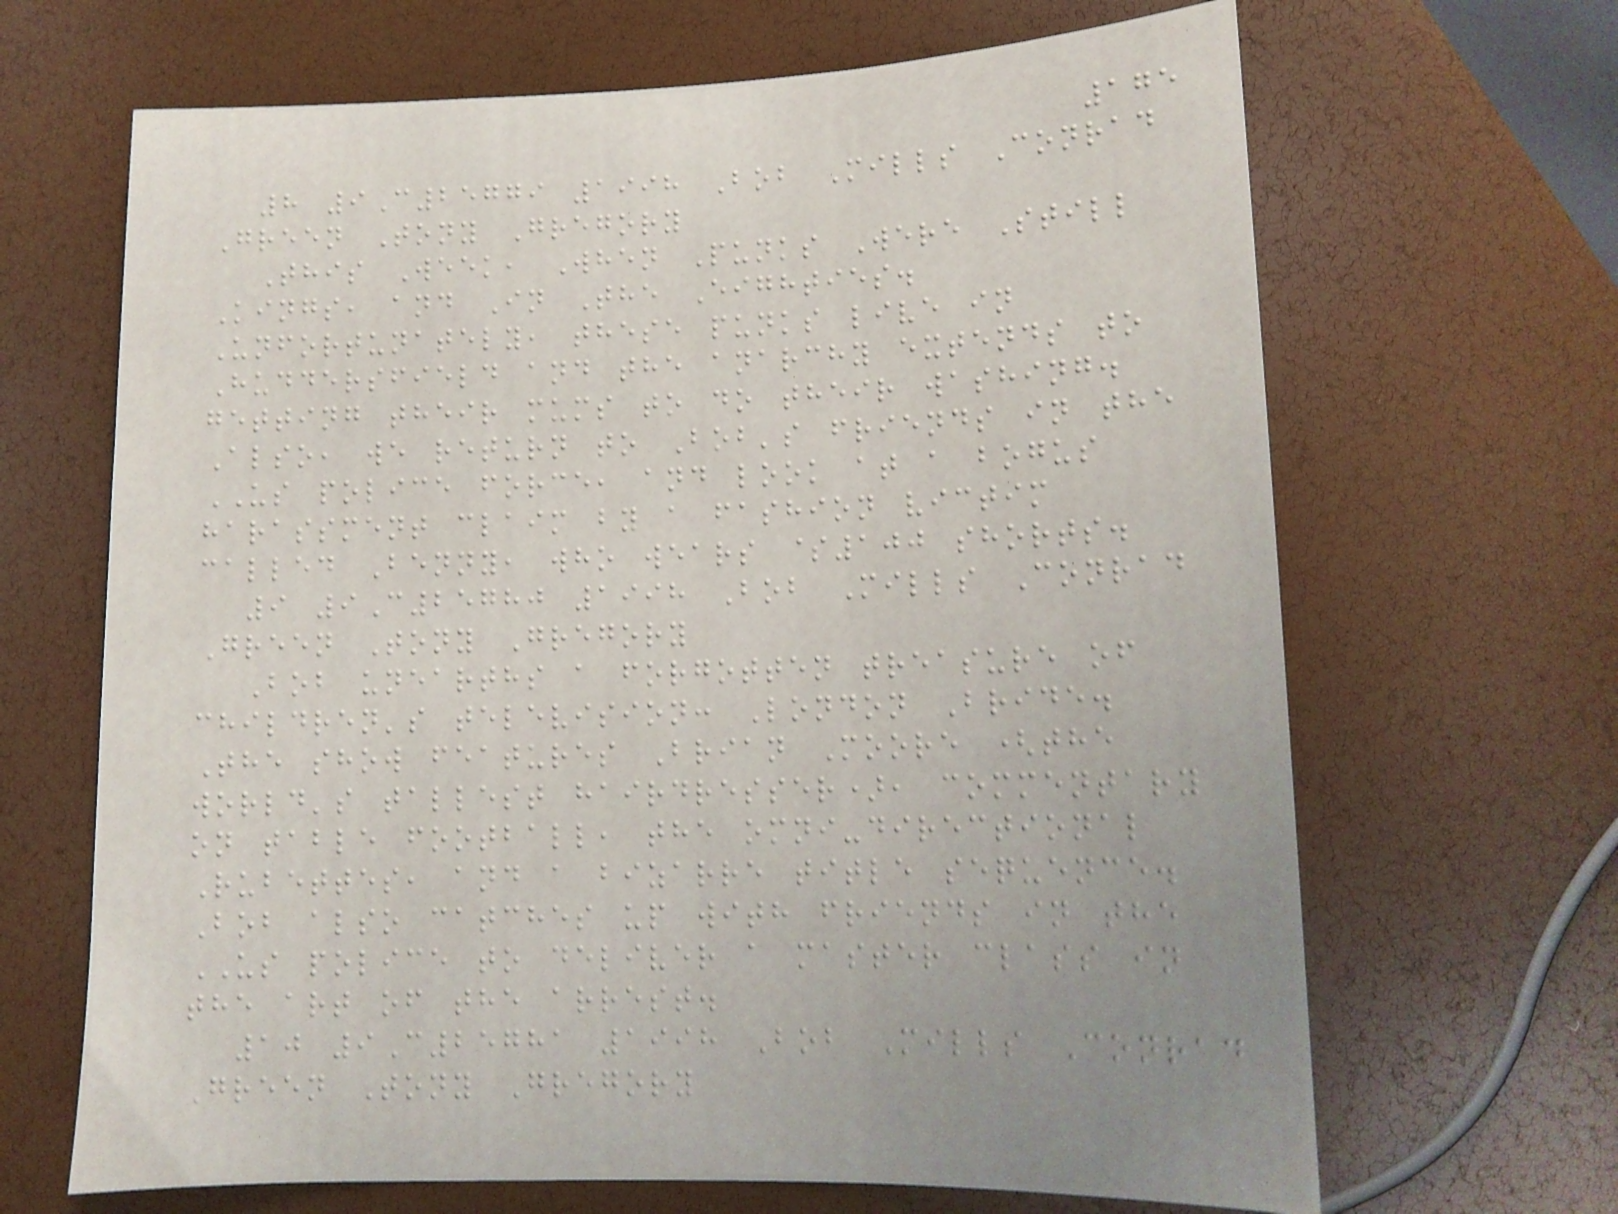175
8 9C25779 1998 Bob Mills Conrad
Green Tony Gregory
This Week, When Punks Were Still
Kings, and In The Eighties.
Unfortunately, these punks live in
Huddersfield and the anarchy extends to
getting their mums to do their washing.
Also, we return to Bob's friends in the
US police force, and look at a bogus
harassment claim by a fashion victim
called Benny, who wears $100 shorts.
9 9C25780 1998 Bob Mills Conrad
Green Tony Gregory
Bob unearths a forgotten treasure of
children's television: London Bride.
The show features Brian Moore (the
world's tallest hairdresser), commentary
on table football, the omni-directional
Rubettes, and a bizarre title sequence.
Bob also catches up with friends in the
US police to deliver a master class in
the art of the arrest.
10 9C25781 1998 Bob Mills Conrad
Green Tony Gregory
